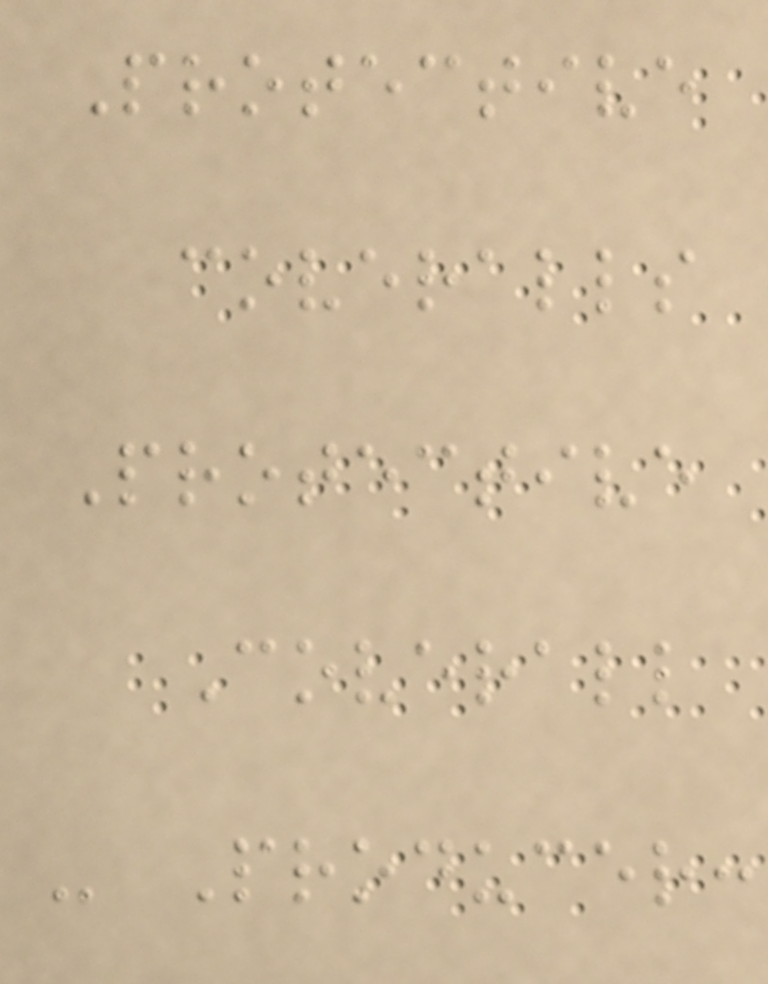Protective
coveralls
Protective
Coverall
- Producer:
